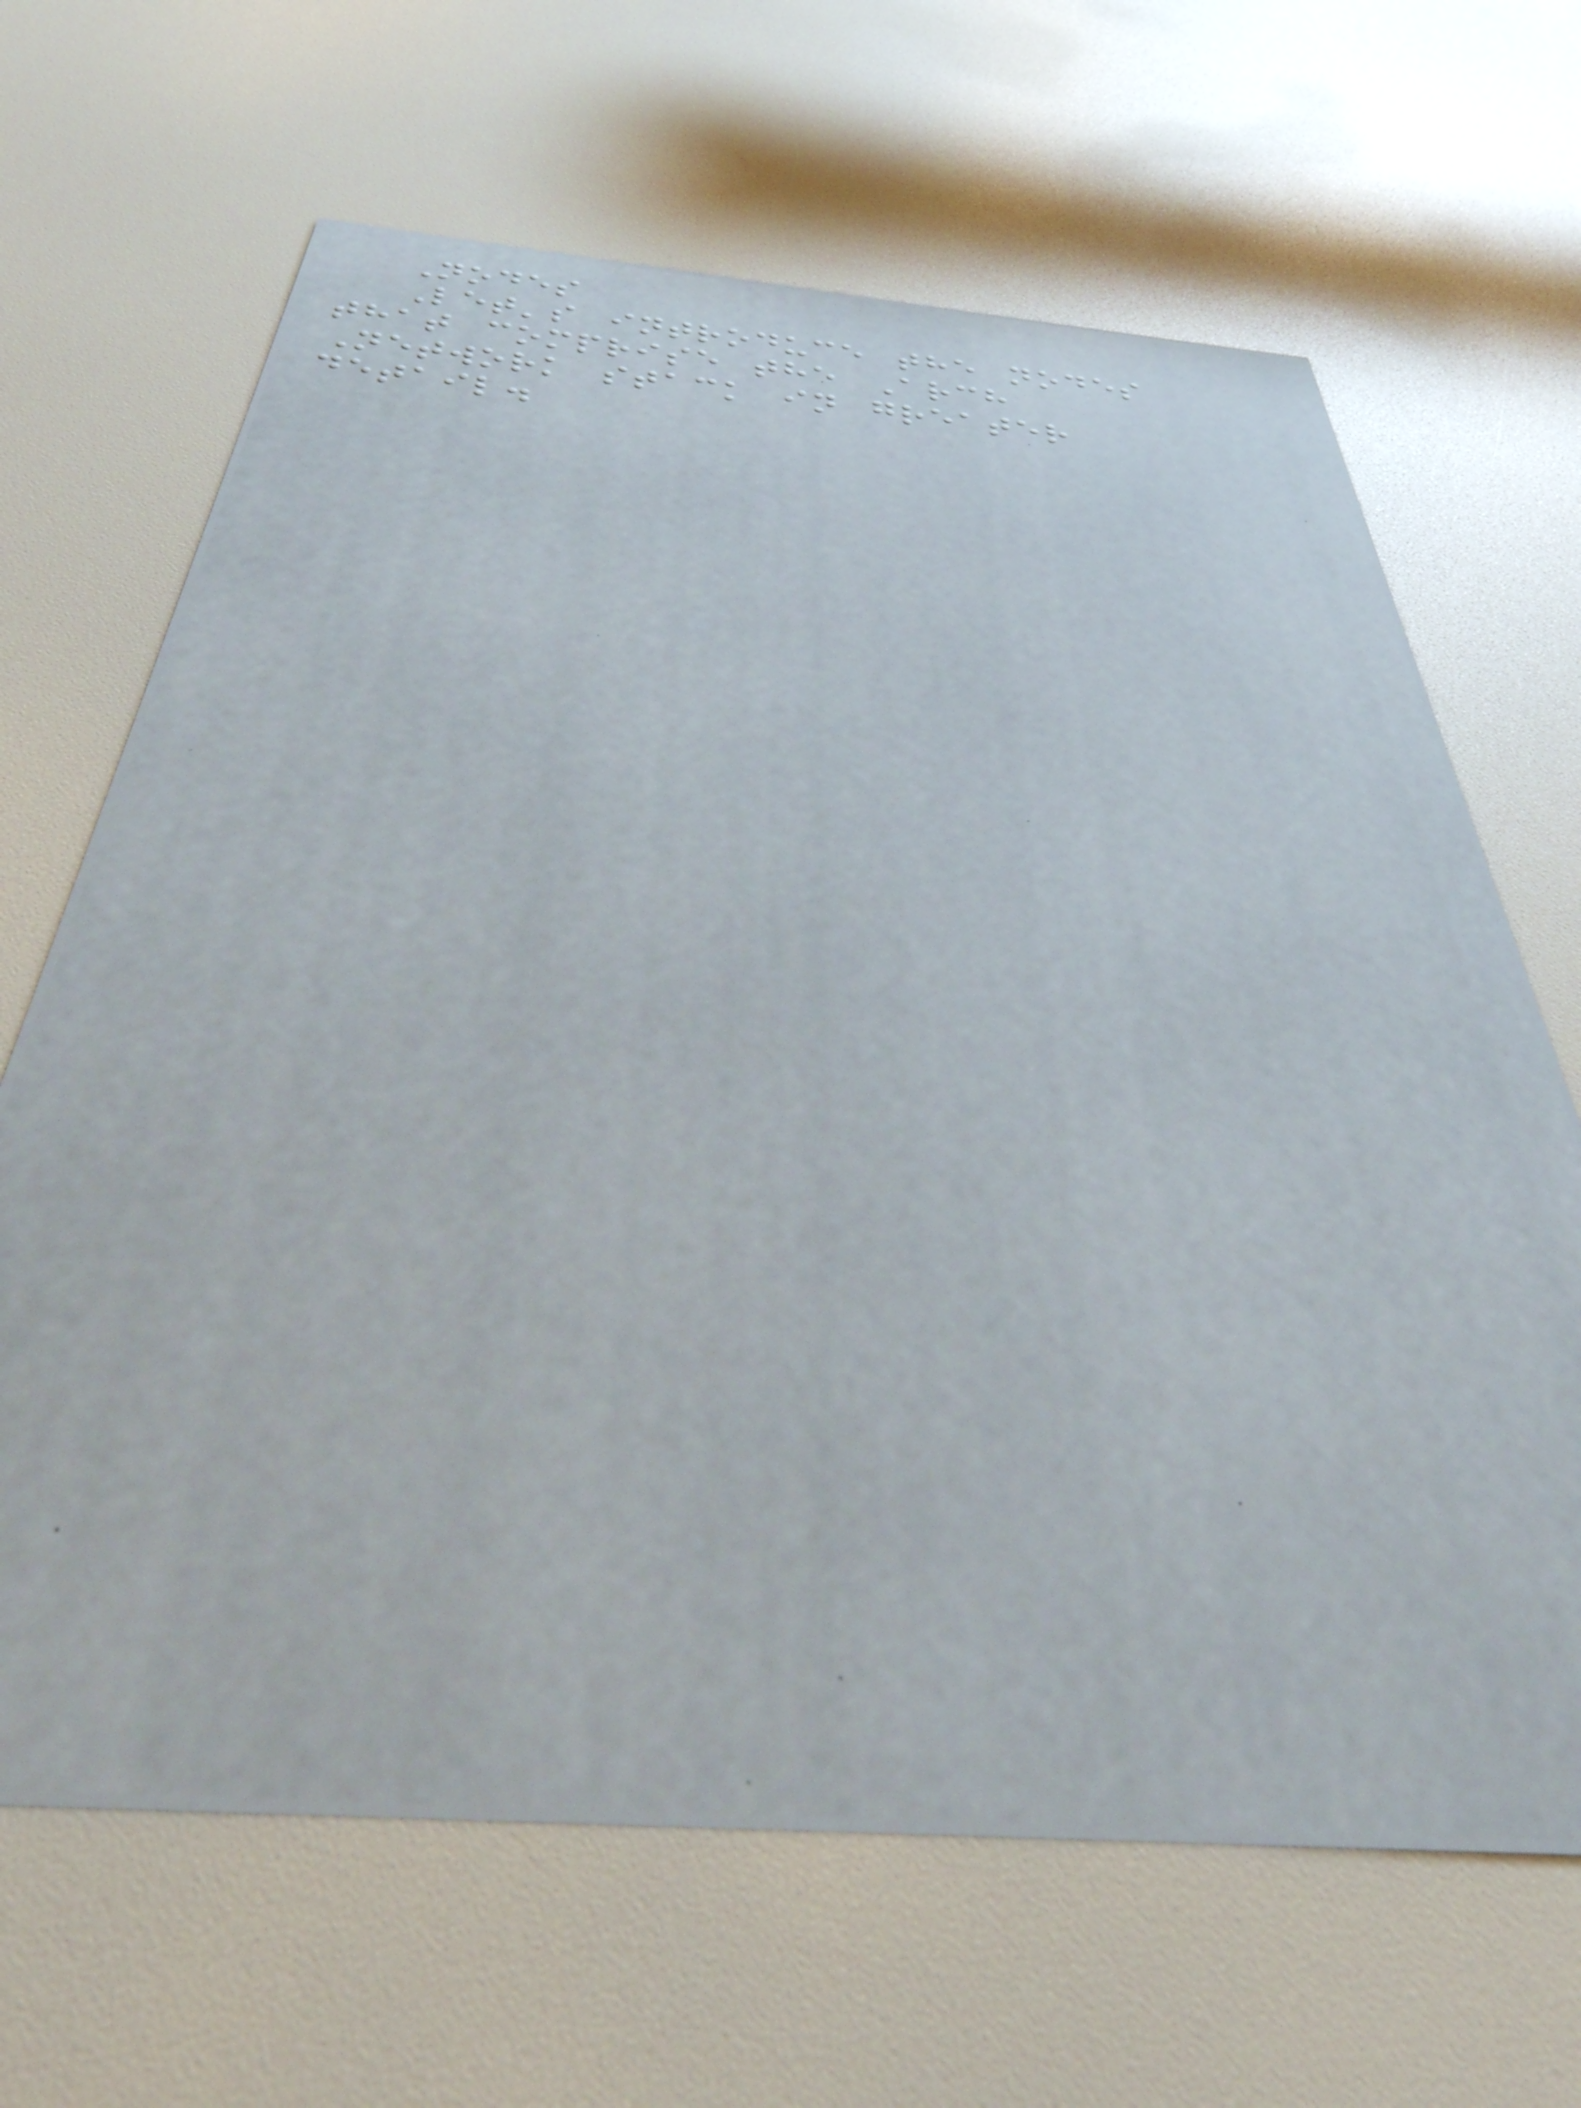Nodes
Let's introduce the nodes
that comprise the Arch
Network stack in greater
detail.
